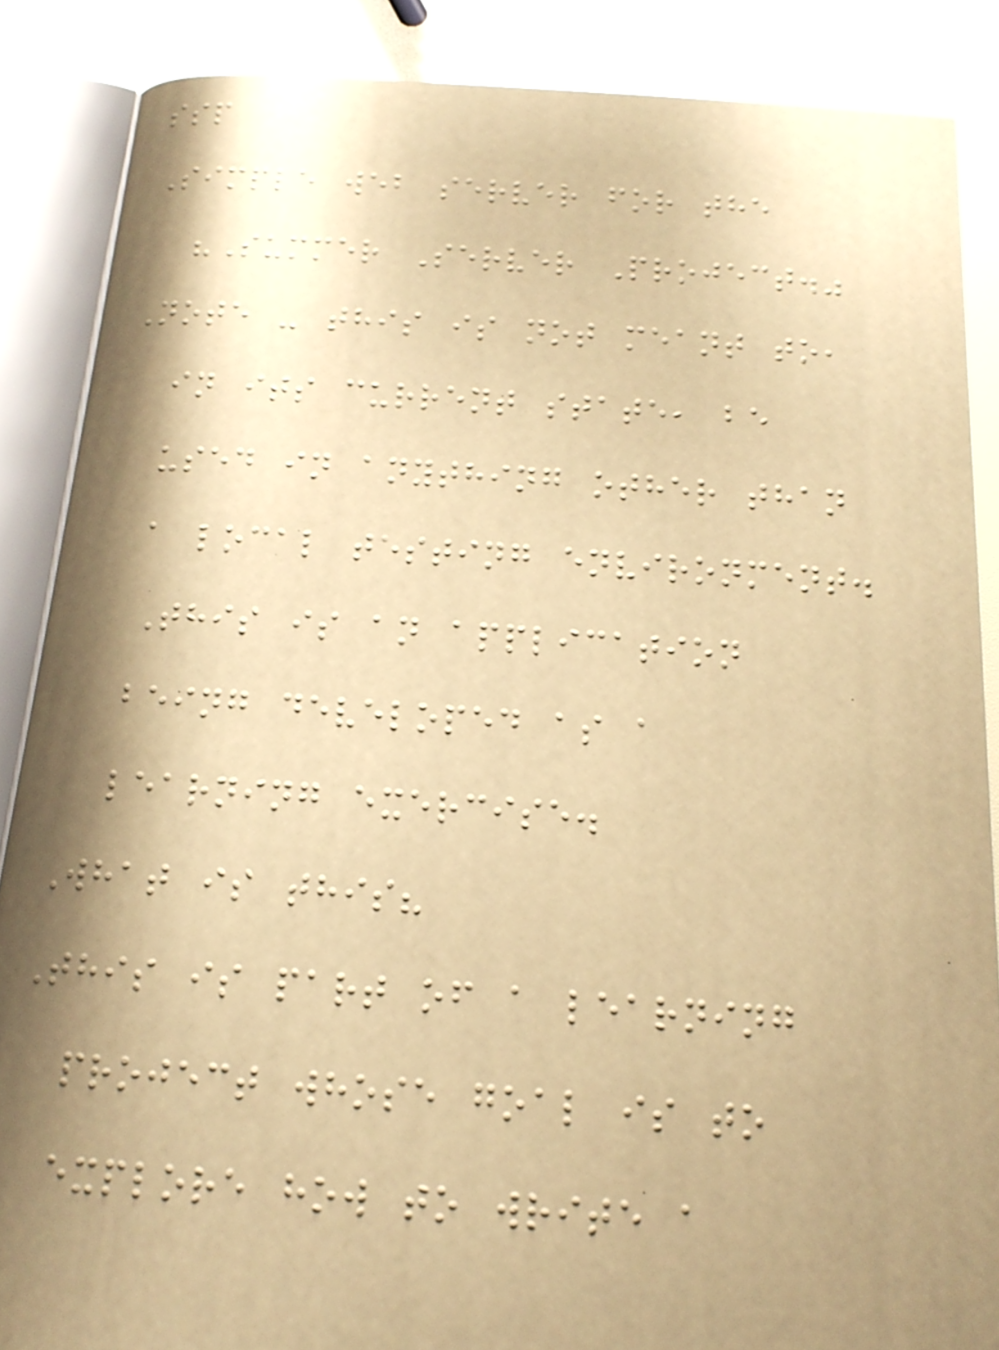ssp
Simple web server for the
"Summer Server Project."
Note - this is not meant to,
in its current state, be
used in anything other than
a local testing environment.
This is an application
being developed as a
learning exercise.
What is this?
This is part of a learning
project whose goal is to
explore how to write a
